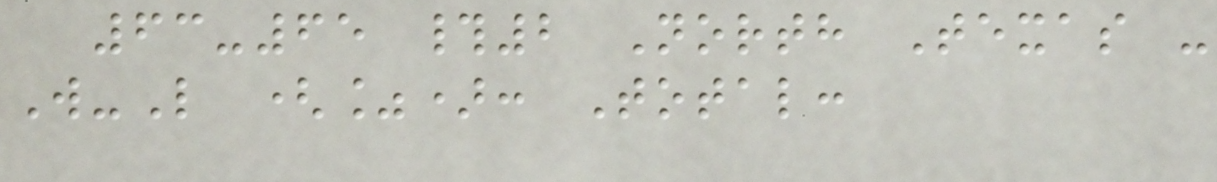63-65 #2 North Texas -
W-L (%): Total:
